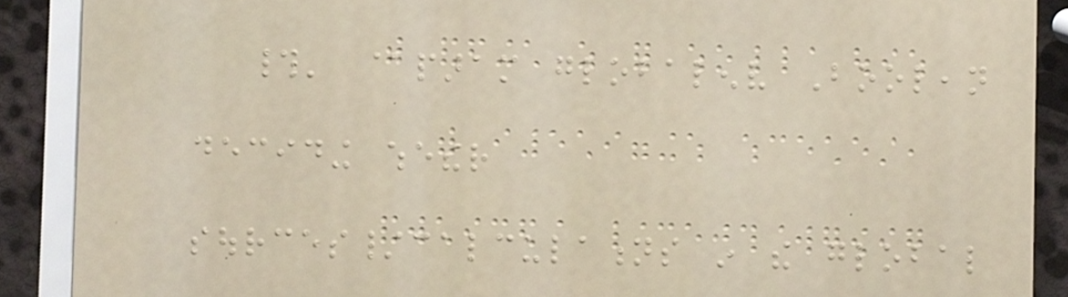#' @param globalenv Boolean
deciding whether
sources/calculations in the global
